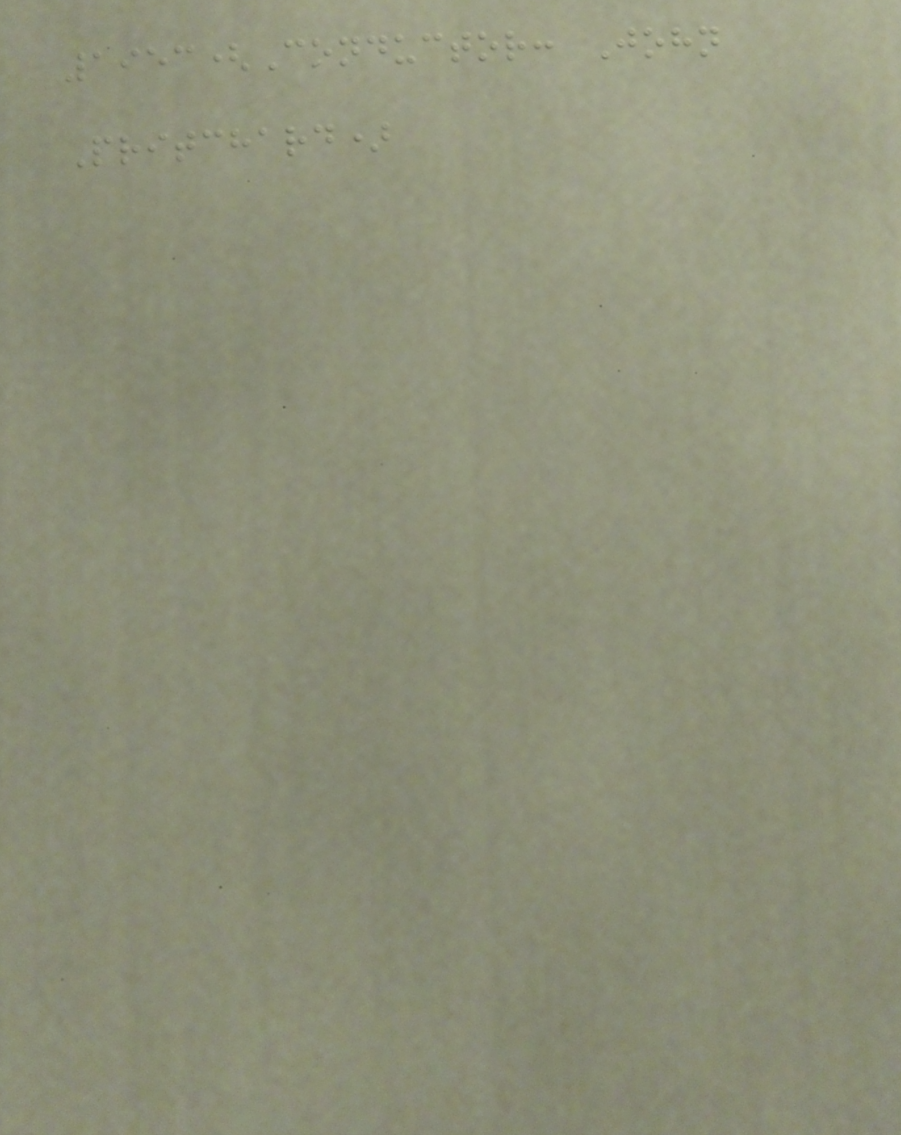1953(Conductor: John
Pritchard)
